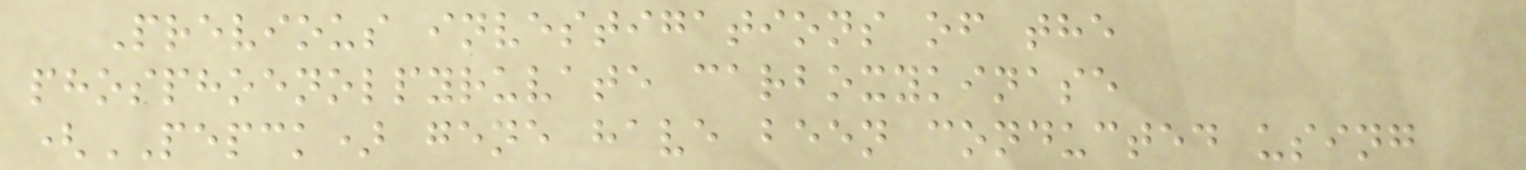Previous investigations of the
phosphoenolpyruvate carboxykinase
(PEPCK) gene have been conducted using
